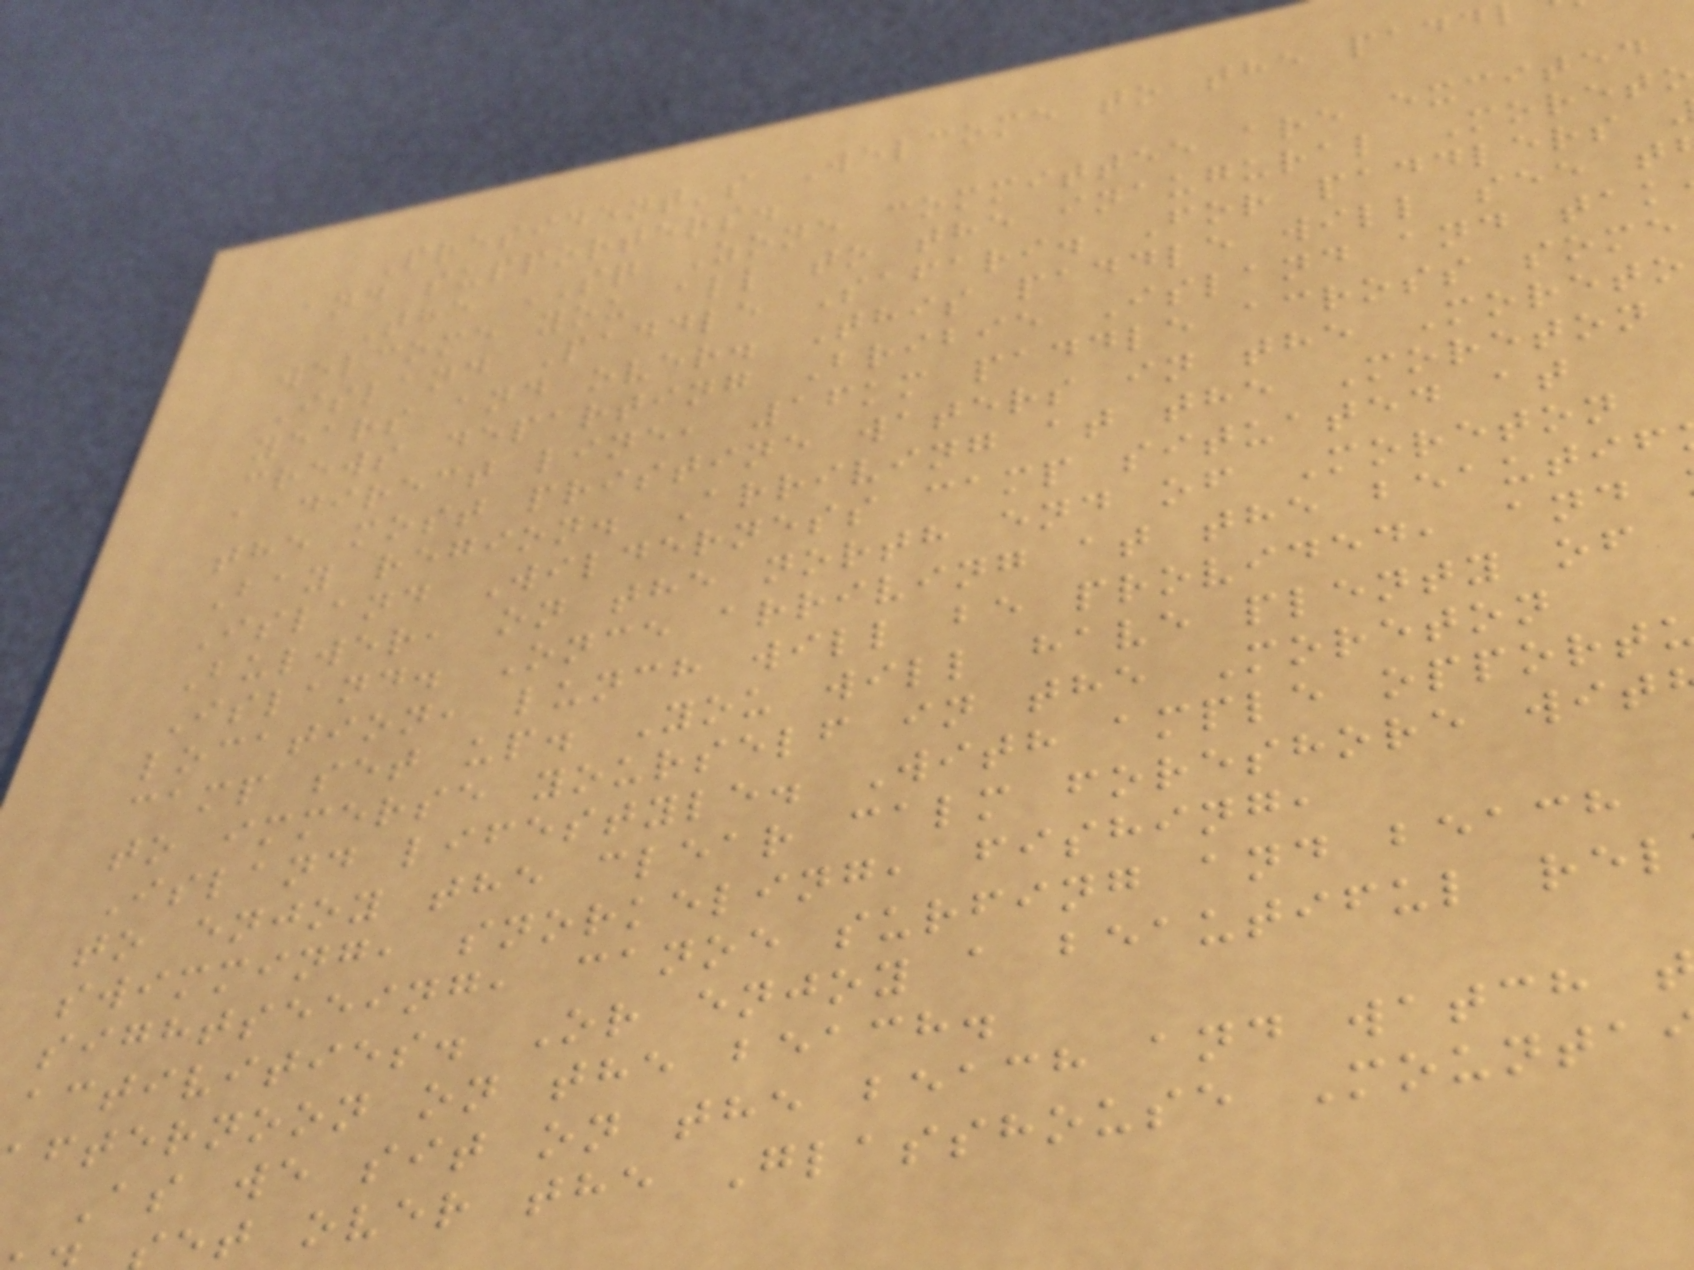President's Welcome to the padd
and supporters.
The SQ Zone committee are excited
welcome you all to the inaugural Moreto
Island Paddle Safari. For paddlers
years and over. This paddle will see t
crews departing Bribie Island and tak
a direct line, 16km paddle across some
the most pristine waters in the Moreto
Bay region. Arriving at the Moreton
Island Wilderness camp situated at
Bulwer, on the north end of Moreton
Island. Once arriving at the beautif
location, lunch will be provided, and
camp set up. You will have plenty of
to immerse yourself in the Moreton
Island lifestyle. With ample opport
to enjoy the clear calm foreshore wit
swimming, snorkeling, fishing,
sightseeing, canoe surfing and beach
activities. Or enjoy a beautiful rel
fternoon on the beach.
As we sit on the beach and watch
et over the Glasshouse Mounta
